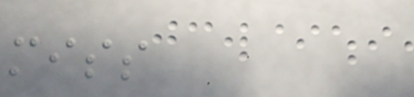miss
